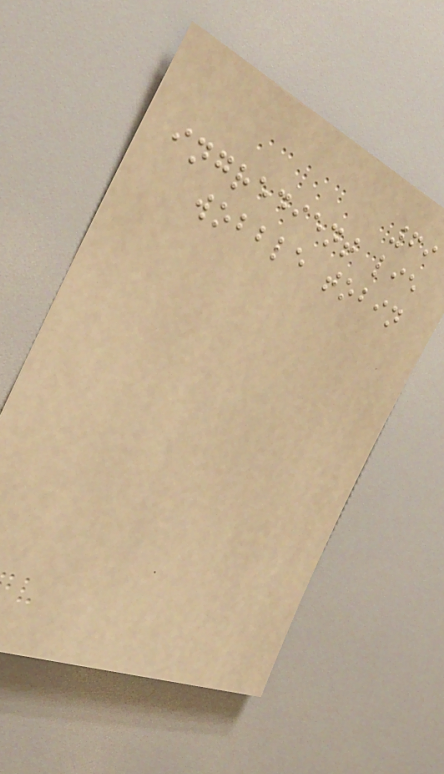69
ingredient lie
wobble tobin
